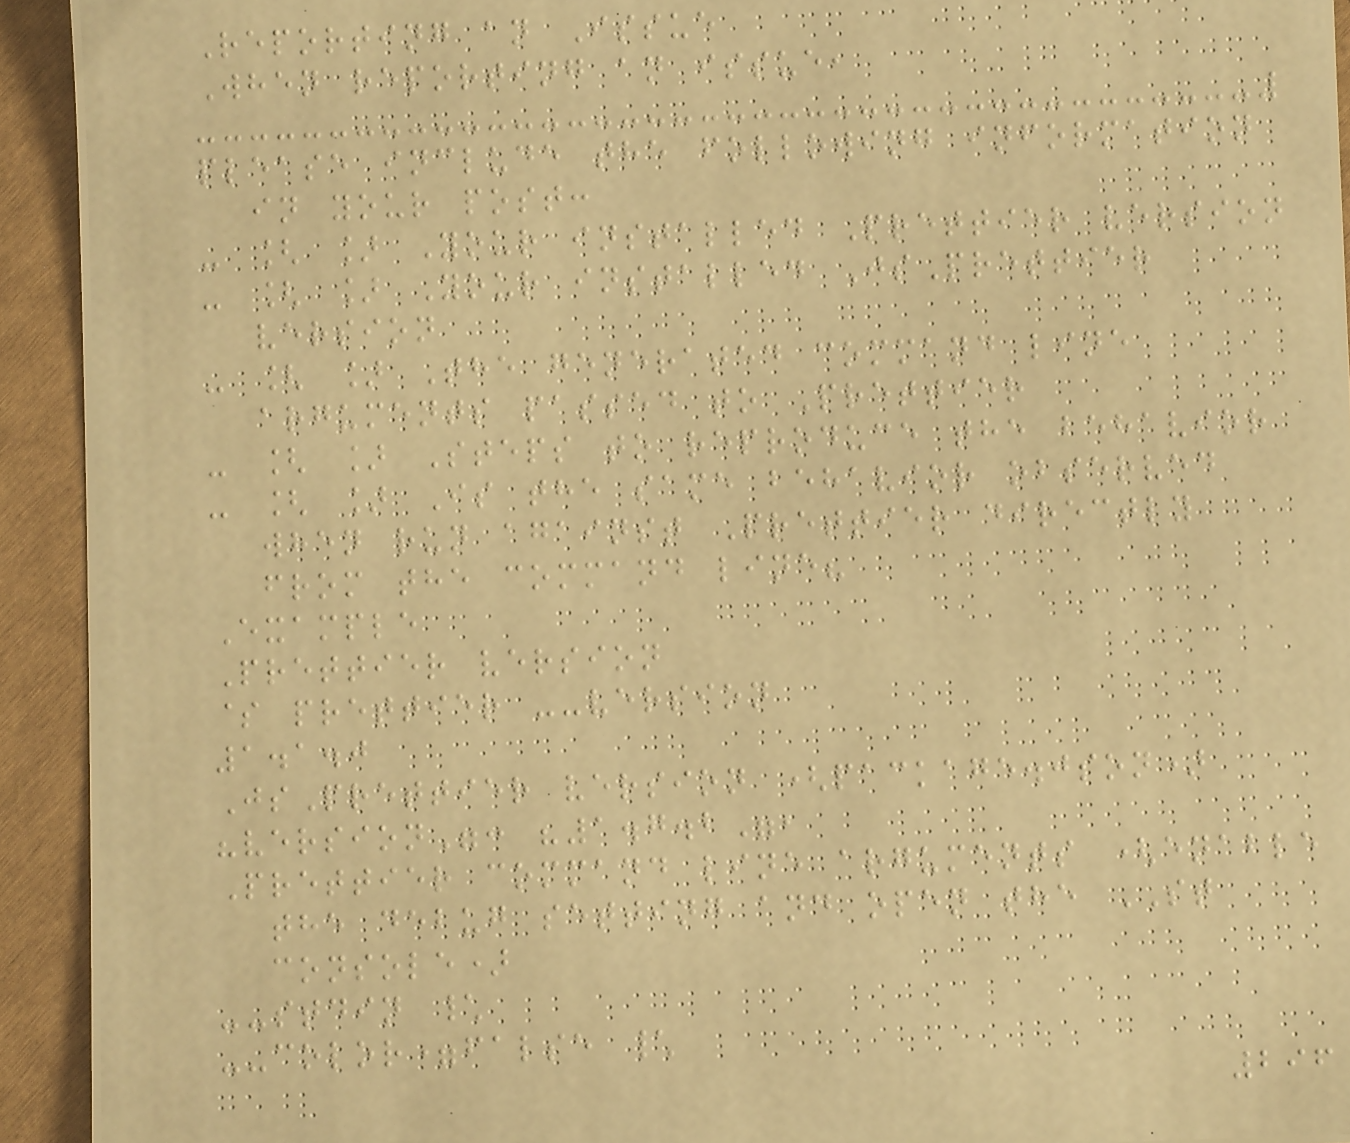Reporting an Issue
When reporting an issue,
please include the following information
in your post:
- [ ] Your installed Prettier version
- [ ] Your installed JsPrettier
version
- [ ] The generated command line
arguments passed to Prettier
- [ ] Steps to reproduce the behavior
- [ ] Is the same behavior observed
when run against Prettier directly
from the command line?
Example
Prettier version
$ prettier --version
1.1.0
JsPrettier version (package.json)
"version": "1.7.2",
Prettier command line arguments (enable
the debug setting and open the ST
console)
--stdin \
--color=false \
296
